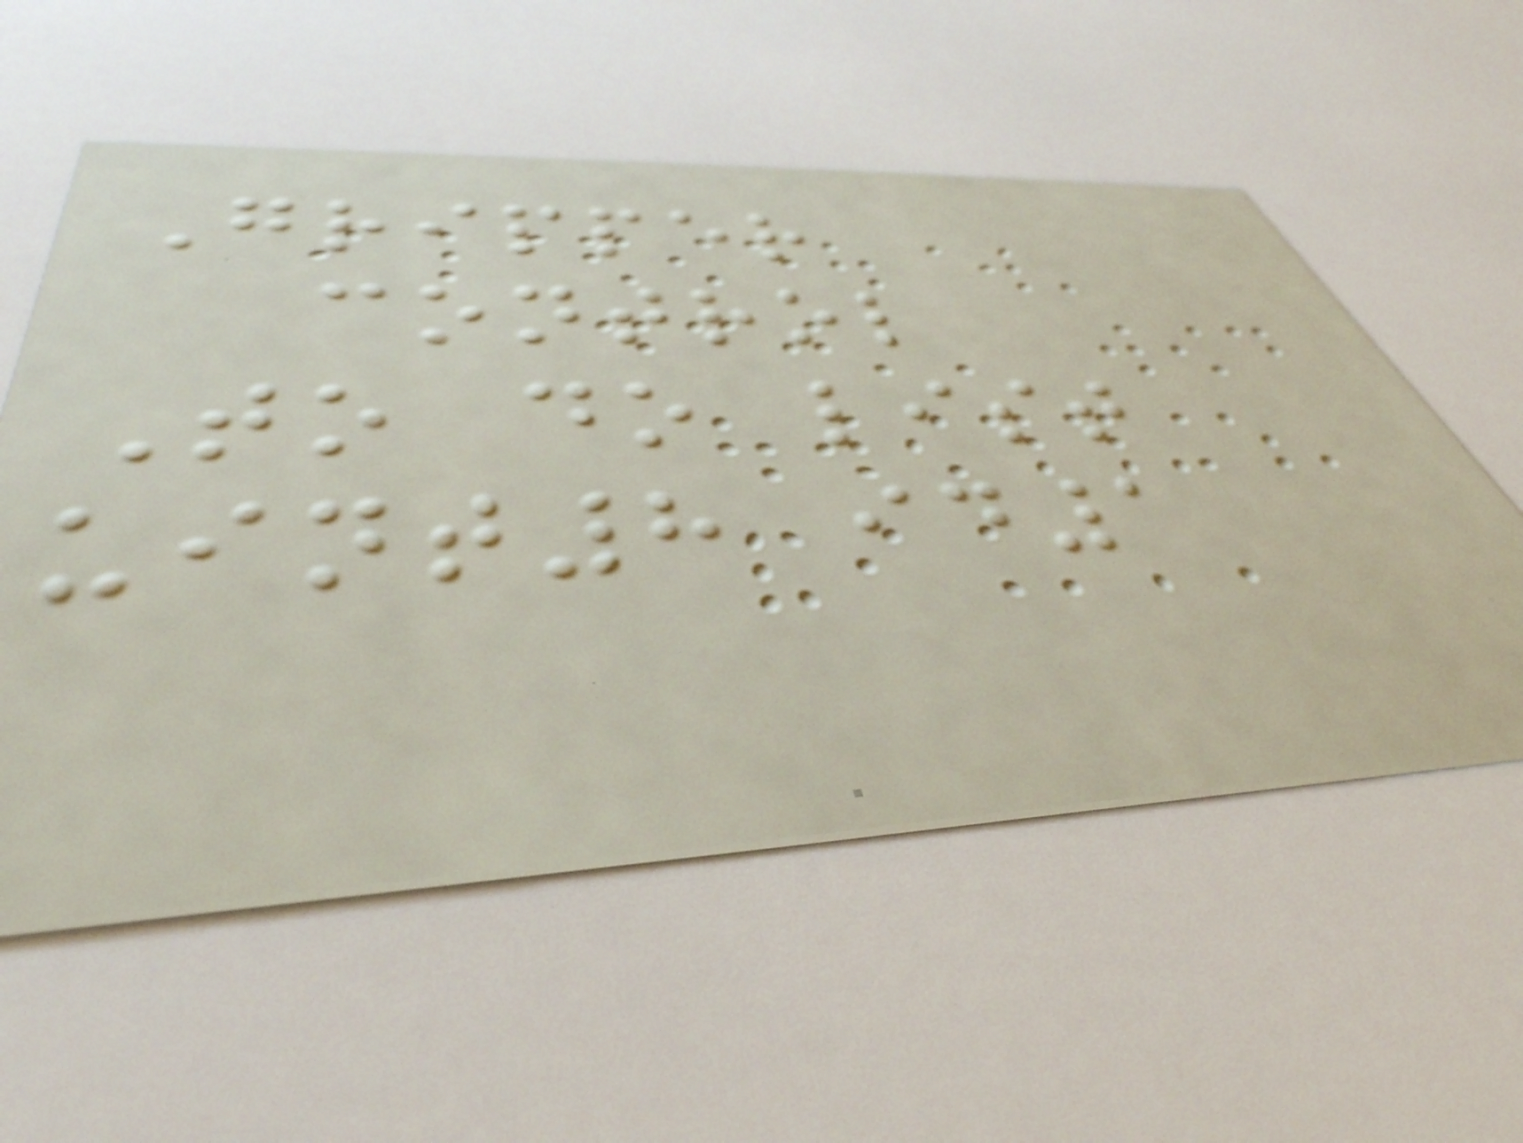Gripper
control
To do list
uint8 id1
